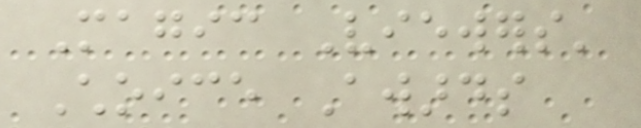Magic Viewers'
Choice Awards
